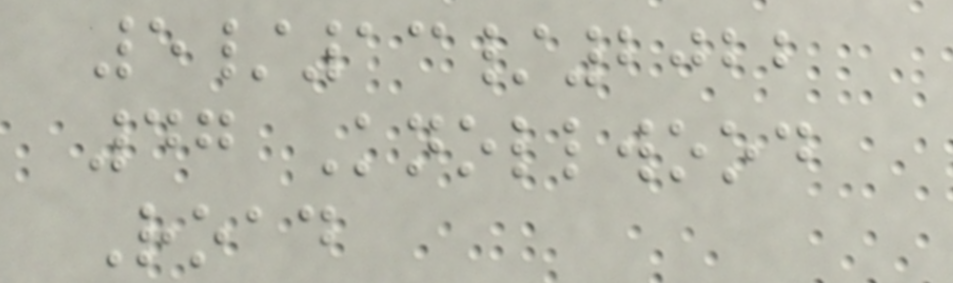5/13/2022
47 Knollwood
Road
